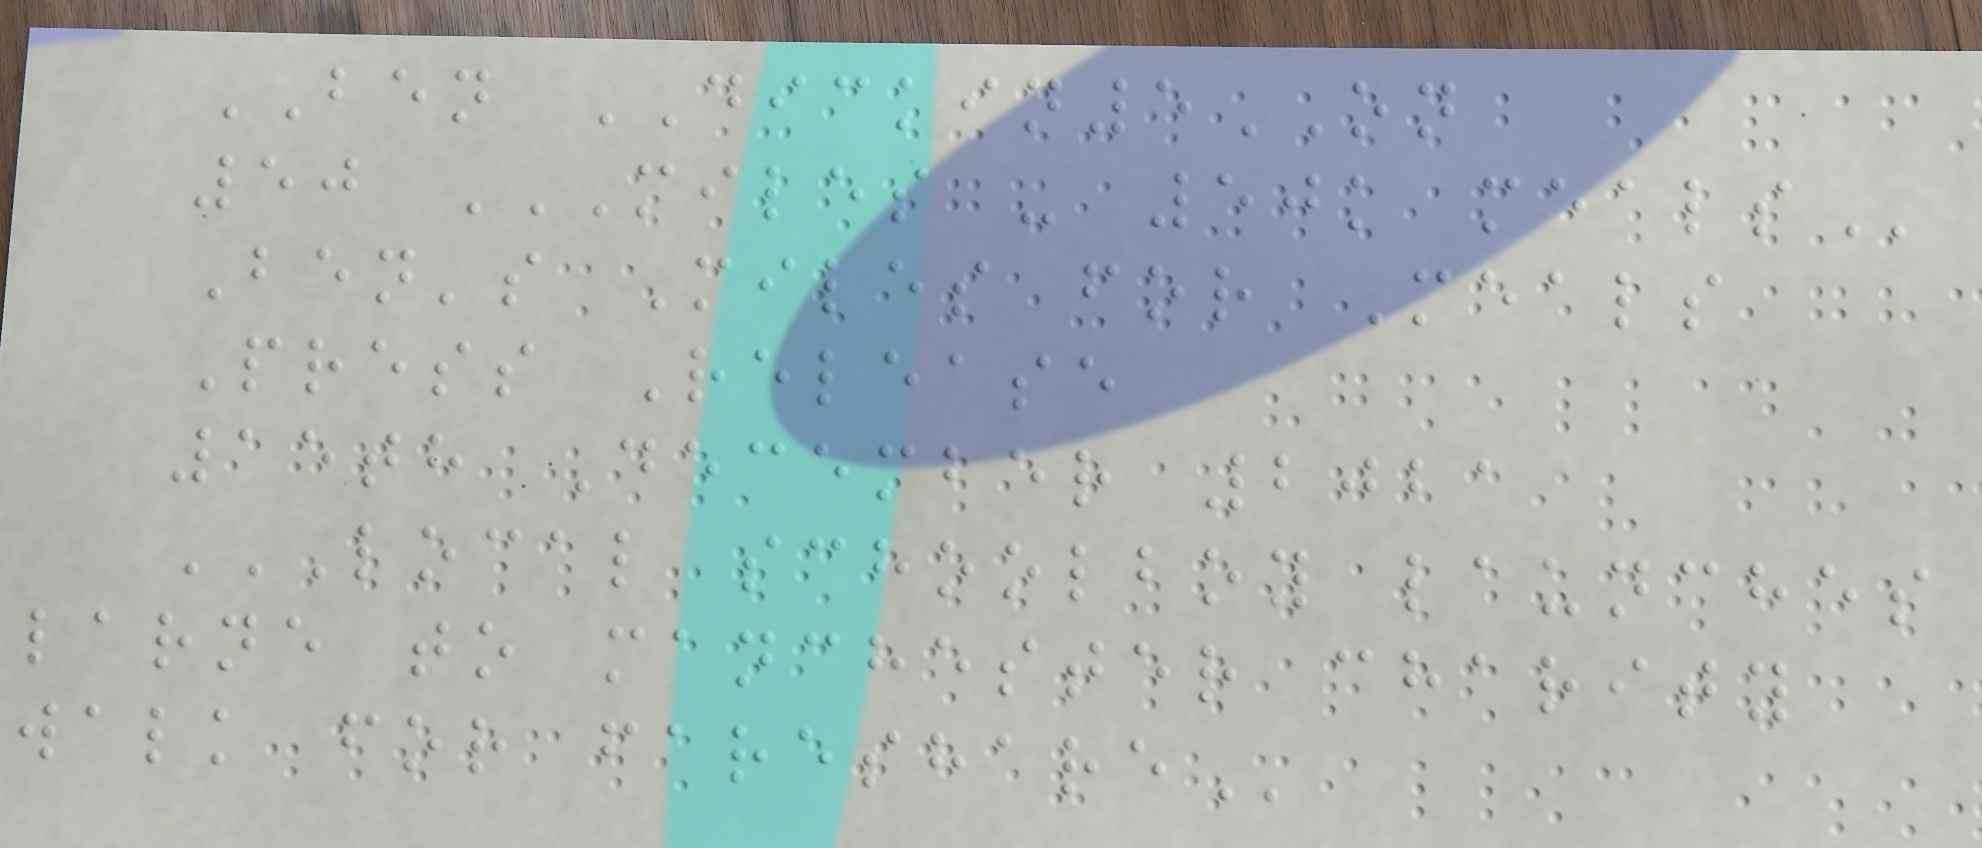BEN DICKIN5ON
50 MILES - 50K MEALS
Ben's Miles for Meals
Press Release
15th December 2021
LOCAL SCHOOLBOY LAUNCHES
LARNE TO MANCHESTER CHARITY
WALK FOR FARESHARE
